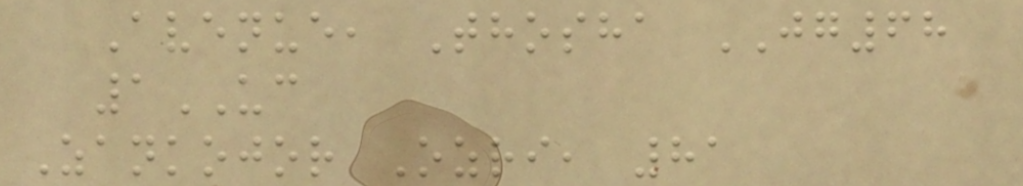Avenue, Thosha JG68
1UC
Zankojor Ozri, 81
